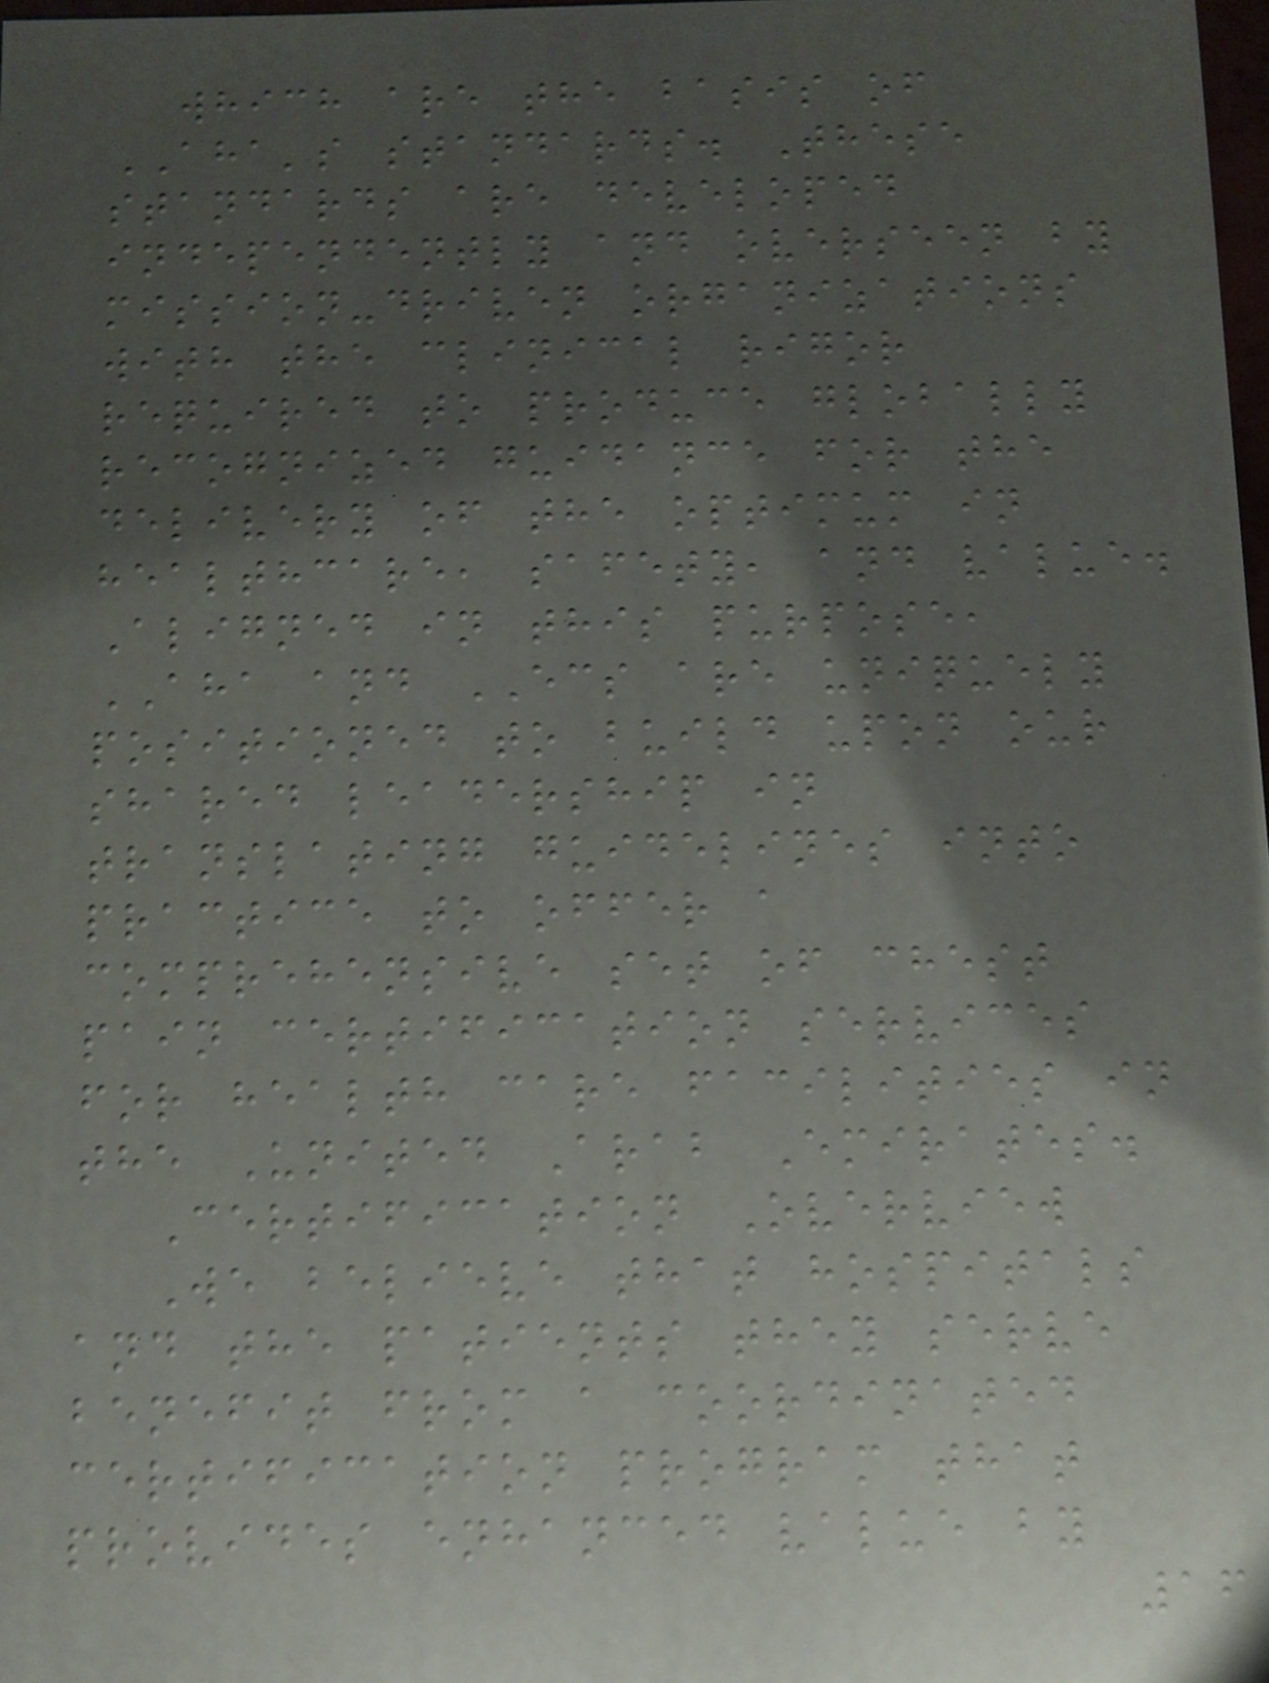which are the basis of
AHA's standards. These
standards are developed
independently and overseen by
mission-driven organizations
with the clinical rigor
required to produce globally
recognized guidance for the
delivery of the optimum in
healthcare, safety, and value.
Aligned in this purpose,
AHA and ECS are uniquely
positioned to build upon our
shared leadership in
translating guidelines into
practice to offer a
comprehensive set of chest
pain certification services
for health care facilities in
the United Arab Emirates.
Certification Overview
We believe that hospitals
and the patients they serve
benefit from a coordinated
certification program that
provides enhanced value by
16
